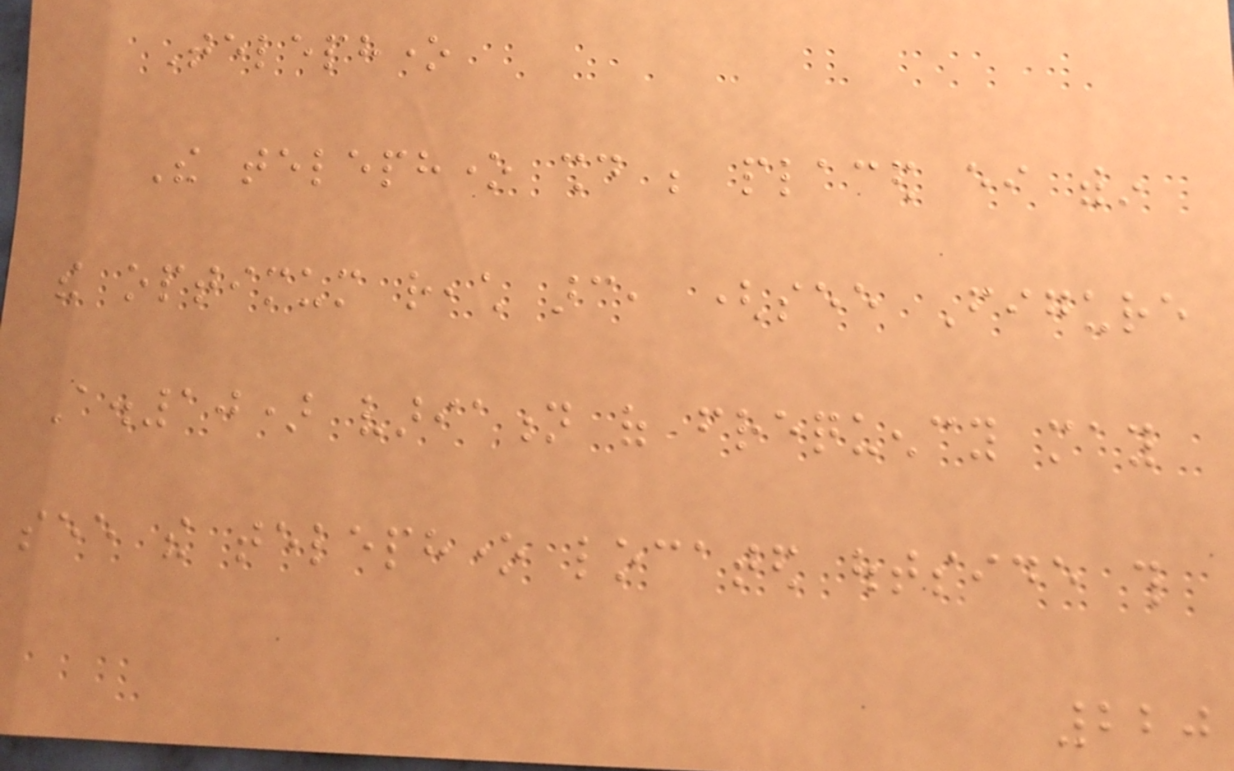Telephone
The telephone should be placed either within
the optimum reach arc, (see Figure
A.10) variation of frequency may
see the telephone located outside this
220
